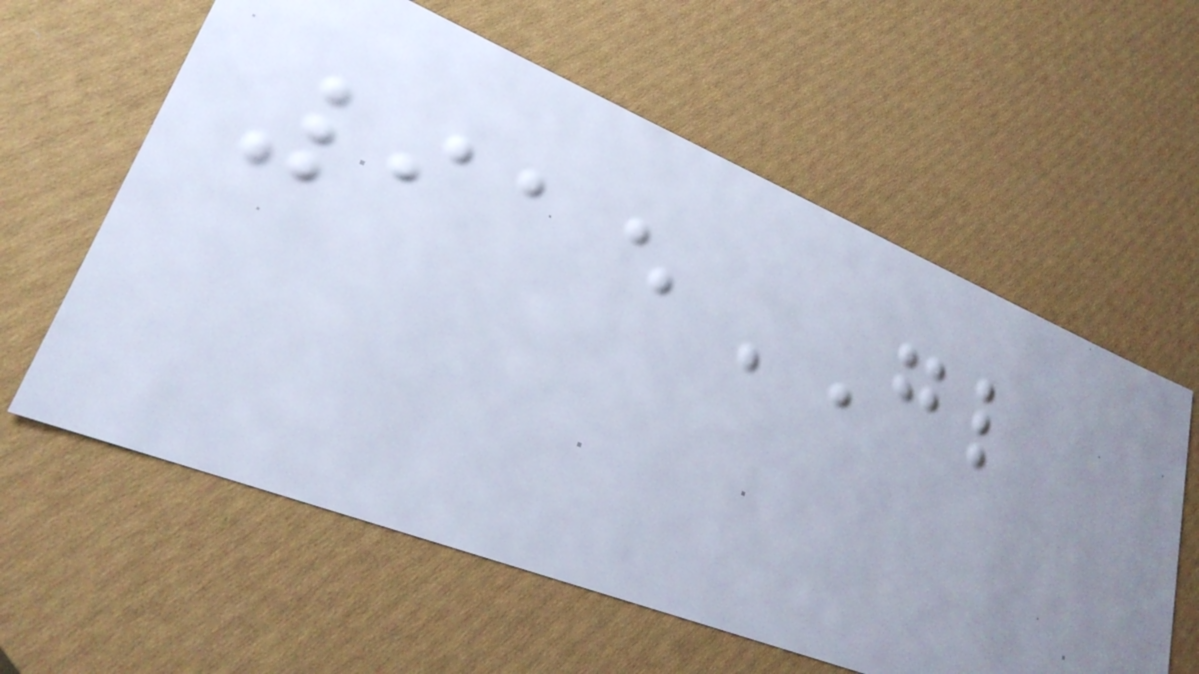915GL
